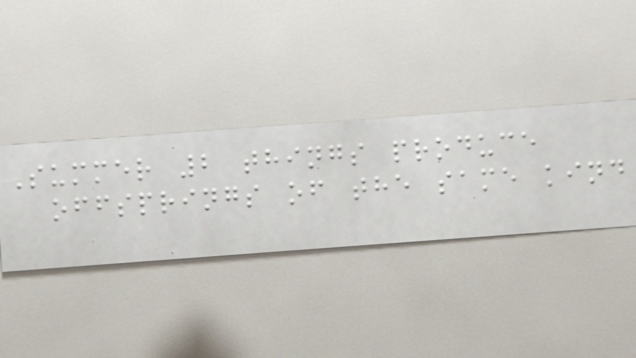Summer 2 things produce
offsprings of the same kind
